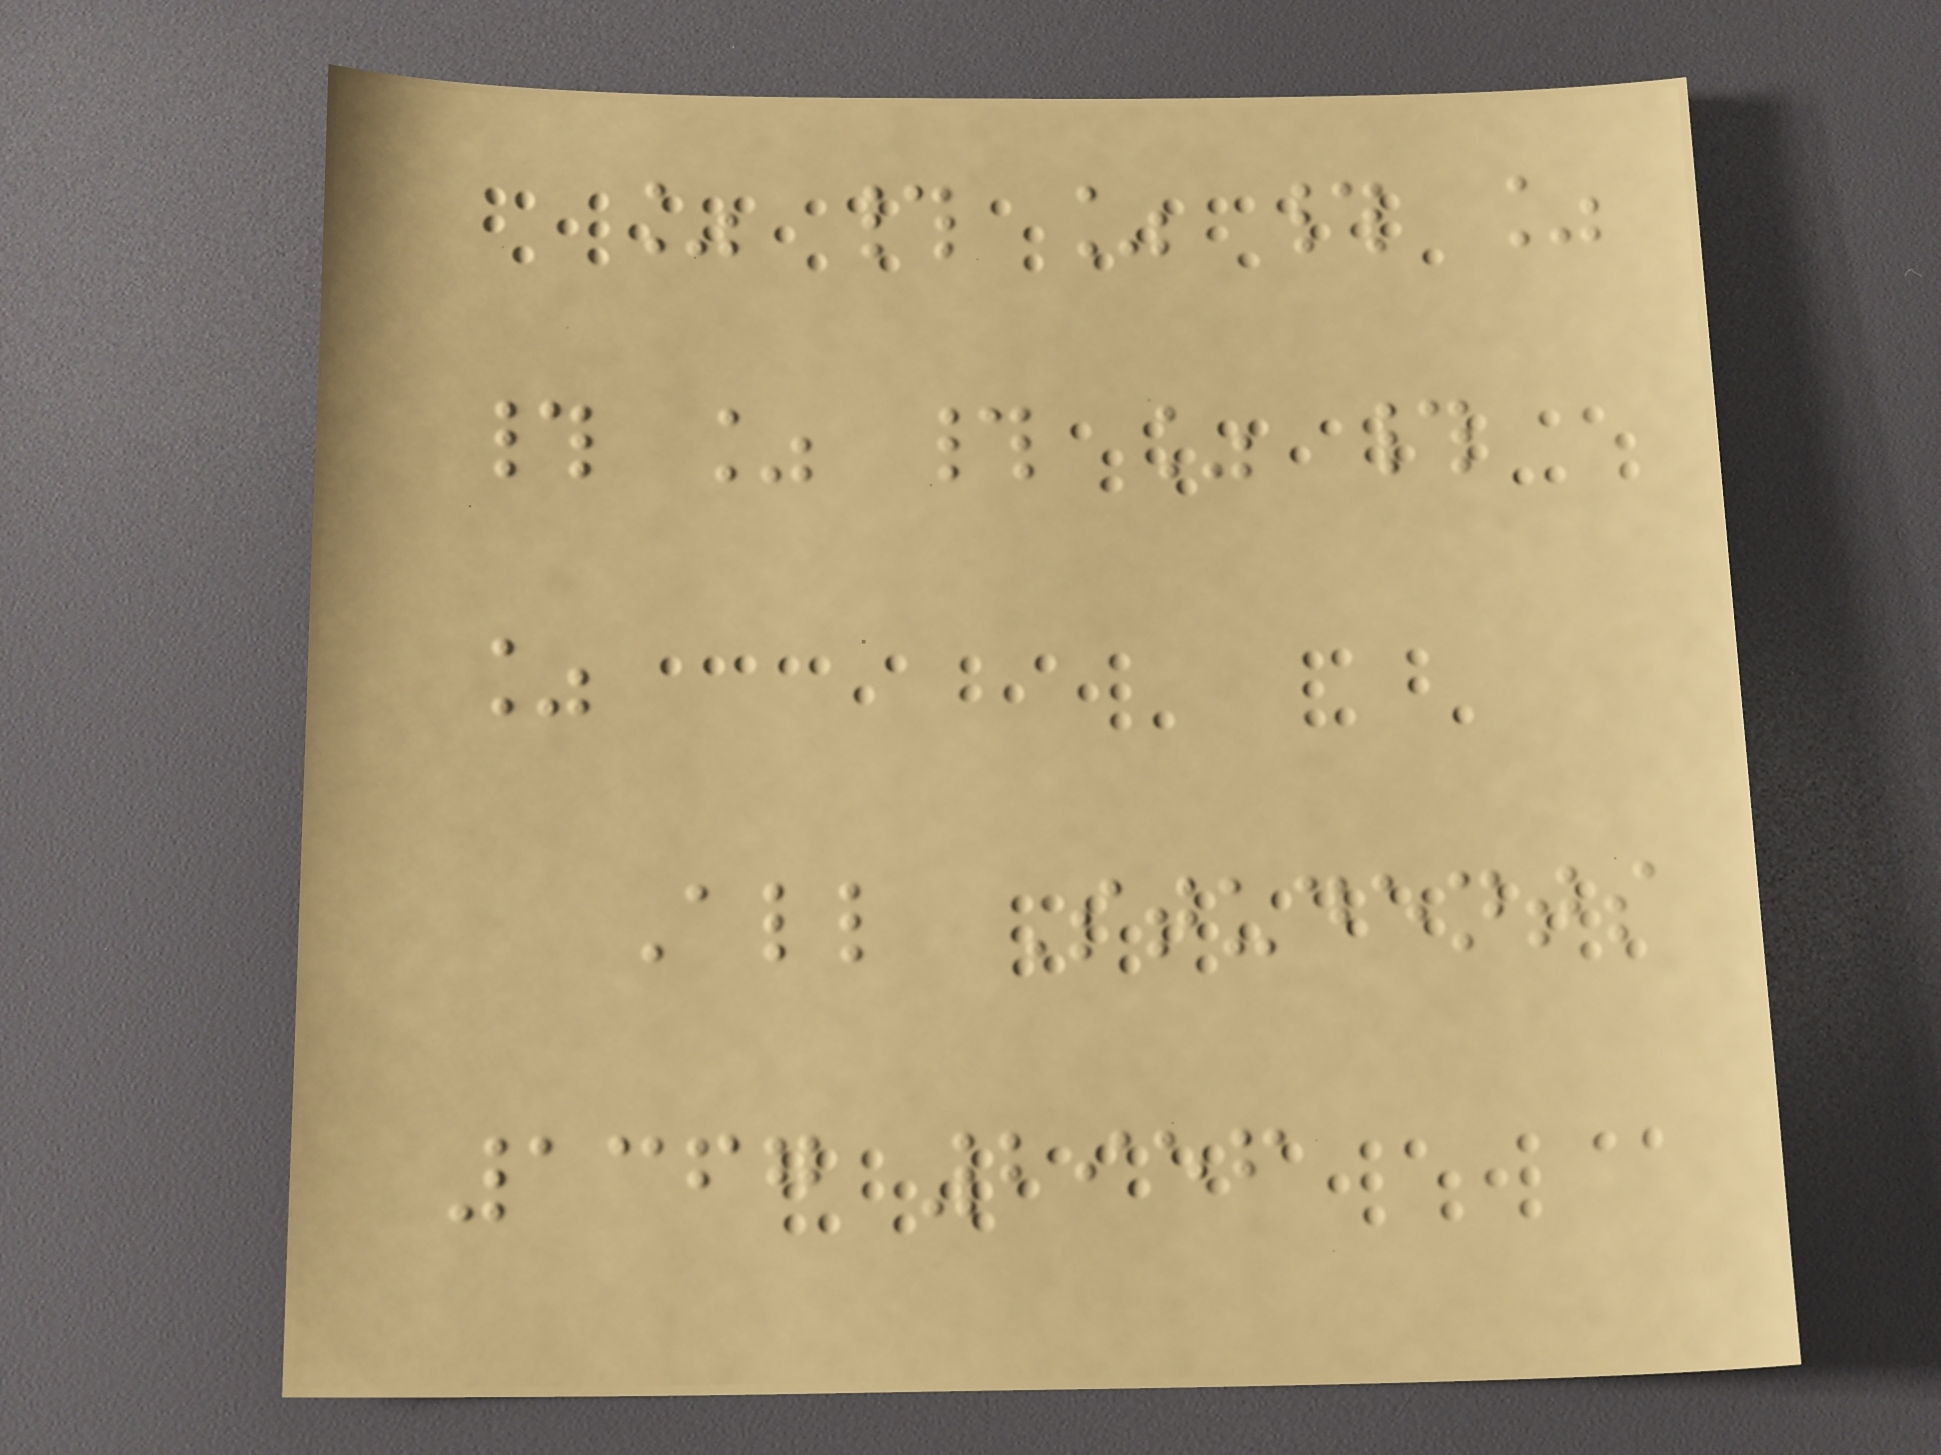% # % # %
# % # % #
%
All Students
1367 2956
